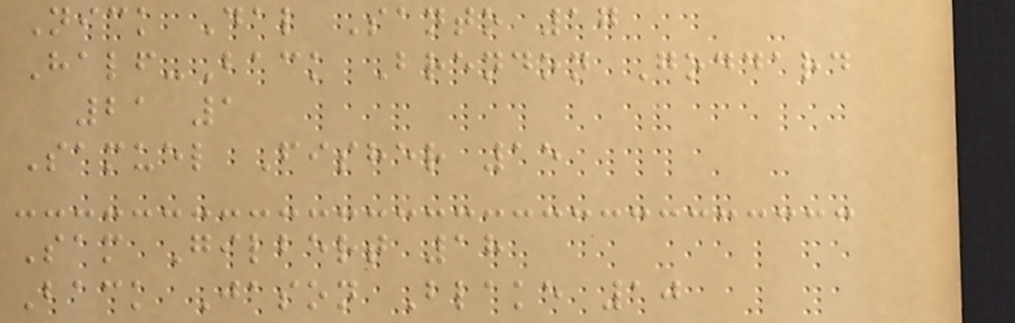Nick Dal Santo 17
Half-Back Brendon Goddard
21 1
Samuel Fisher 15
Sam Gilbert 18
Back Jason Blake 10
